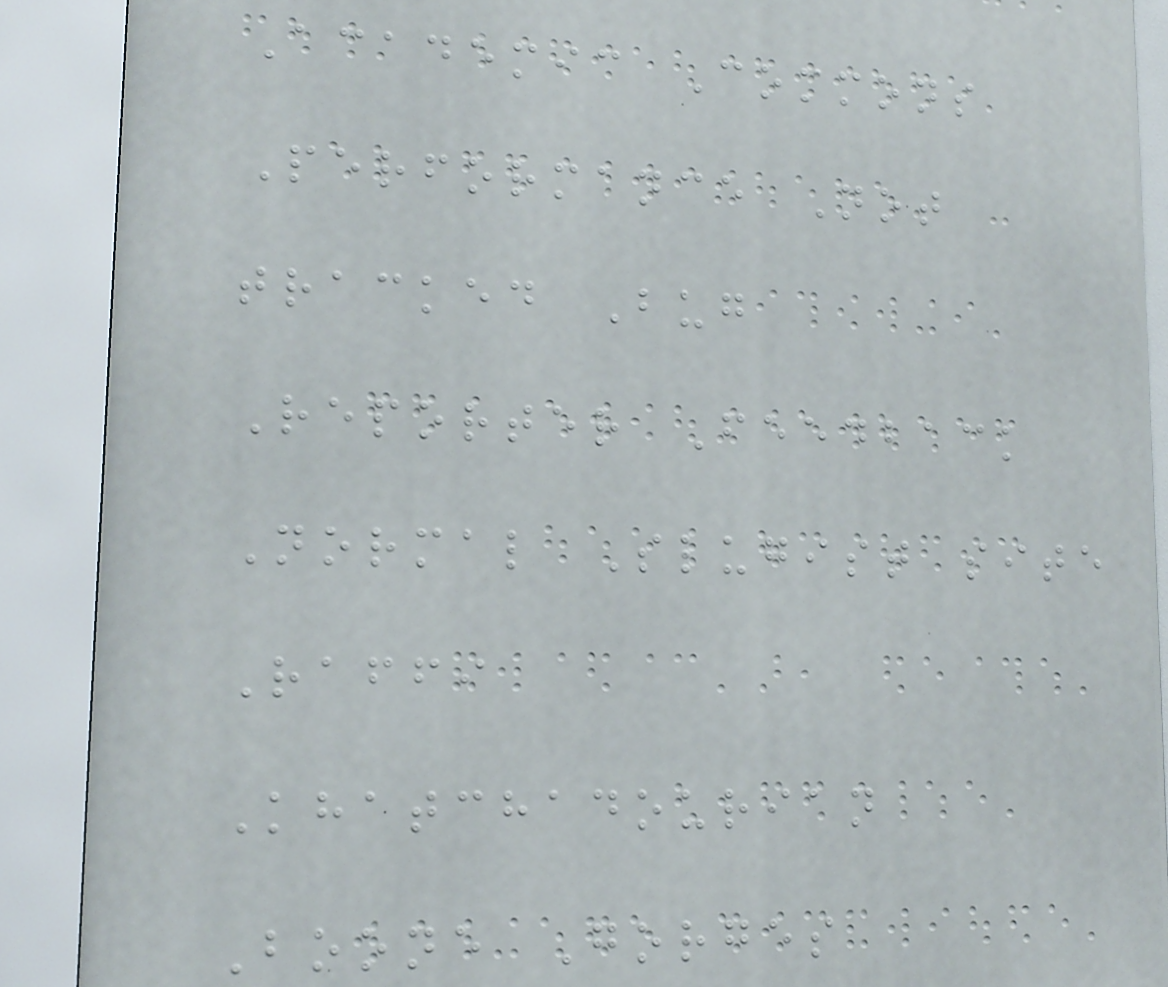Academic Commons
Performance Not
tracked Bug
Reporter Feedback
Normal Slugist site
Raffi
Khatchadourian
Boone Gorges
